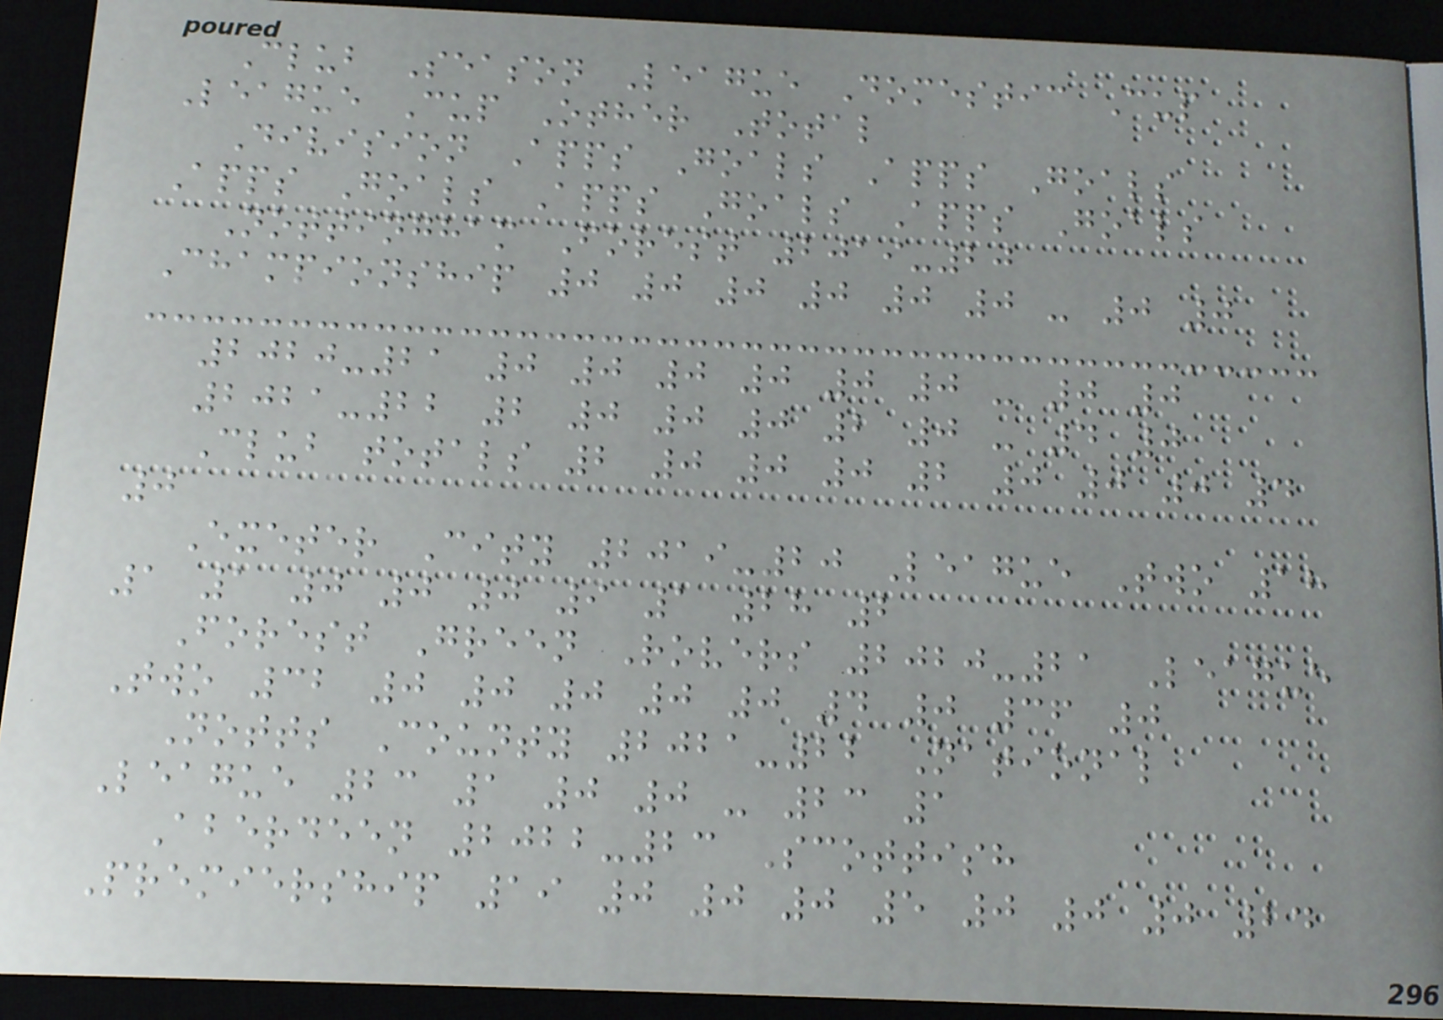Club Season League Domestic Cup
League Cup Other Total
Division Apps Goals Apps Goals
Apps Goals Apps Goals Apps Goals
Nottingham Forest 2019-20
Championship 0 0 0 0 0 0 - 0 0
2020-21 0 0 0 0 0 0 - 0 0
2021-22 2 0 0 0 2 0 - 4 0
Club totals 2 0 0 0 2 0 0 0 4
0
Exeter City 2019-20 League Two 18
1 1 0 0 0 9 1 28 2
Forest Green Rovers 2020-21 League
Two 32 0 0 0 0 0 4 0 36 0
Notts County 2021-22 National
League 23 1 0 0 - 23 1
Aberdeen 2022-23 Scottish
Premiership 19 0 0 0 5 0 0 0 24
